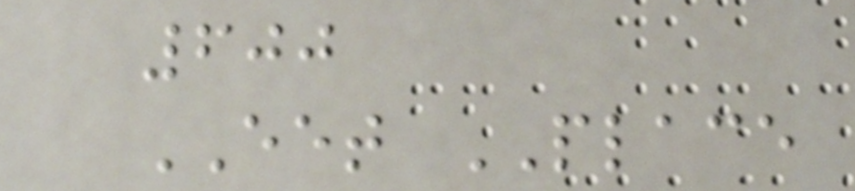600
EET PLACE
